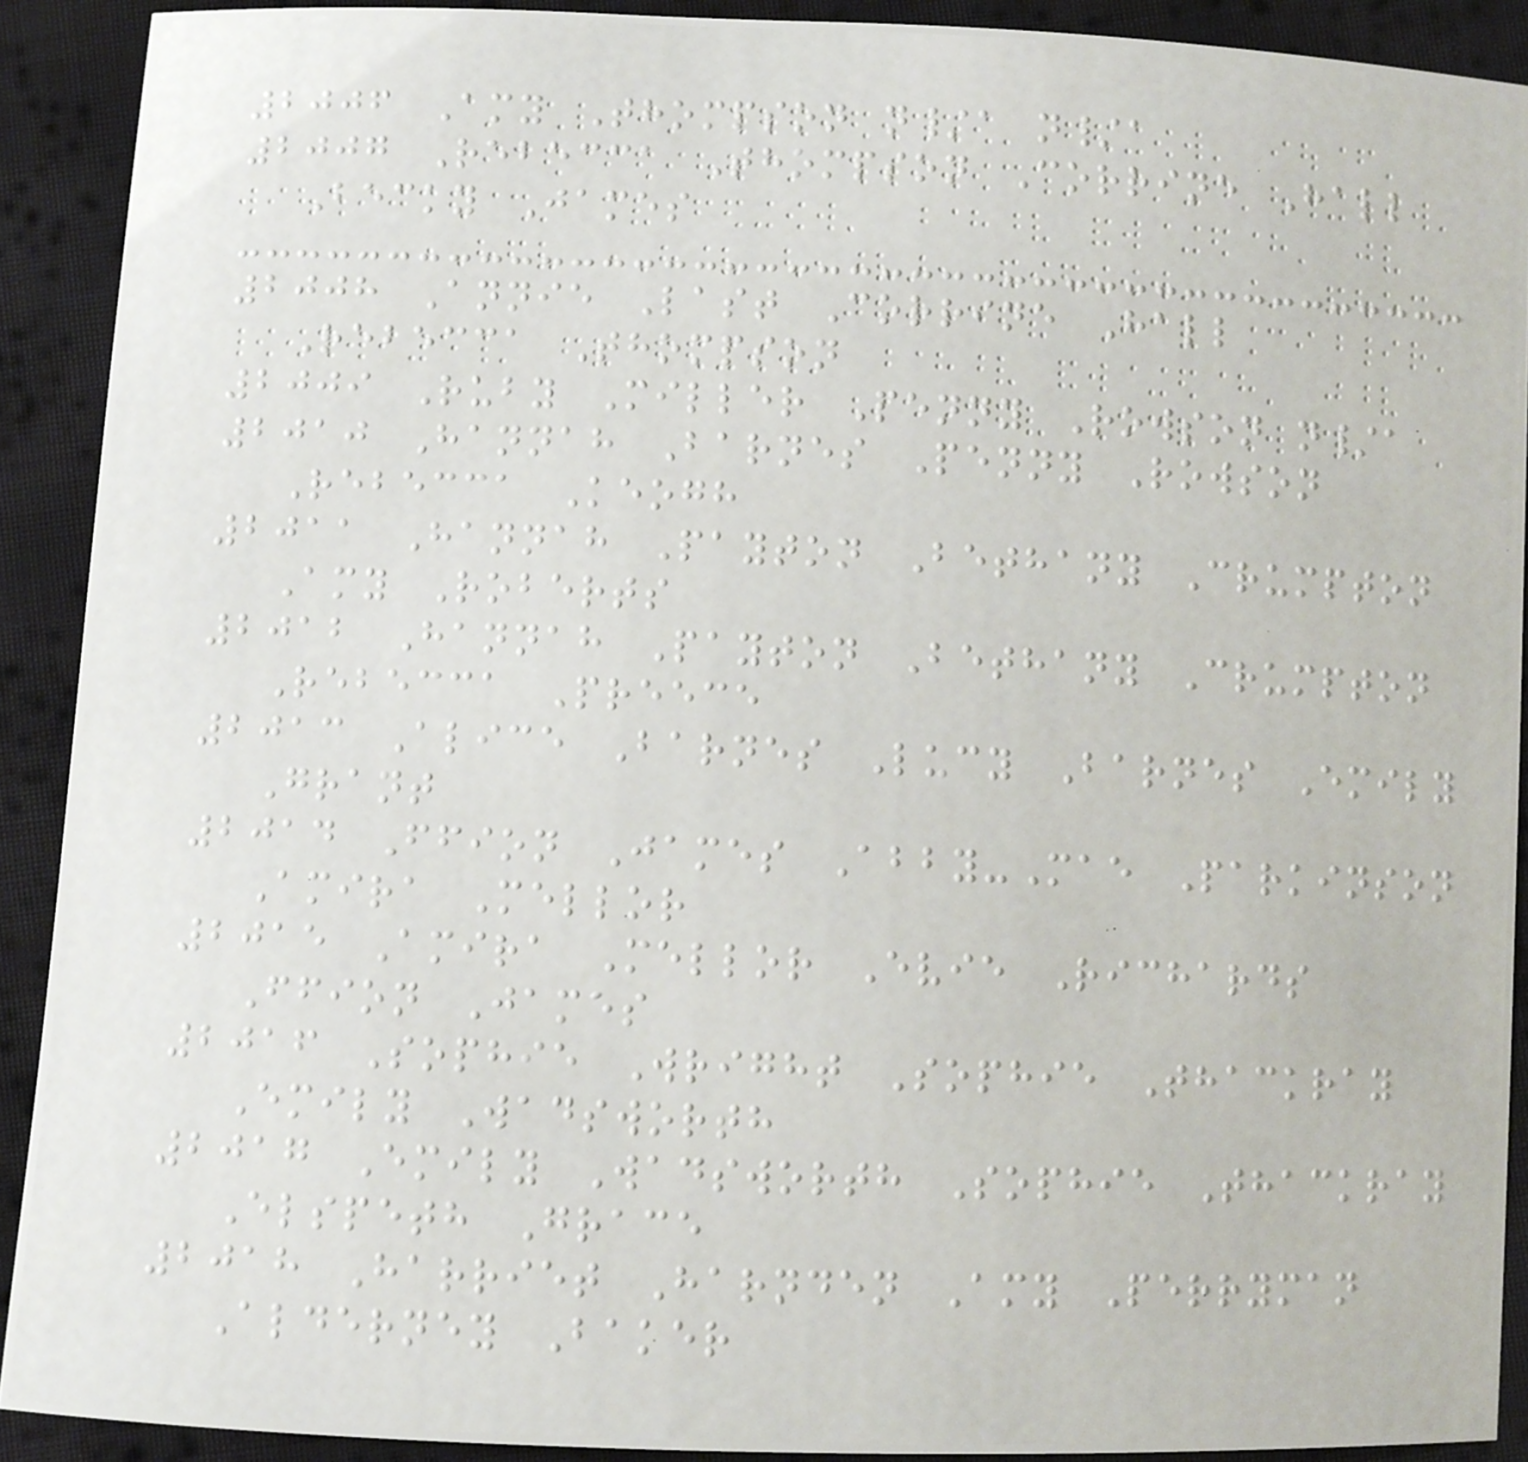2006 Amy Thompson n/a n/a
2007 Rebecca Thompson Corrine Hall
Becky James
2008 Annie Last Corrine Hall
Rebecca Thompson
2009 Ruby Miller Penny Rowson n/a
2010 Hannah Barnes Penny Rowson
Rebecca Keogh
2011 Hannah Payton Bethany Crumpton
Amy Roberts
2012 Hannah Payton Bethany Crumpton
Rebecca Preece
2013 Alice Barnes Lucy Barnes Emily
Grant
2014 Ffion James Abby-Mae Parkinson
Amira Mellor
2015 Amira Mellor Evie Richards
Ffion James
2016 Sophie Wright Sophie Thackray
Emily Wadsworth
2017 Emily Wadsworth Sophie Thackray
Elspeth Grace
2018 Harriet Harnden Amy Perryman
Alderney Baker
